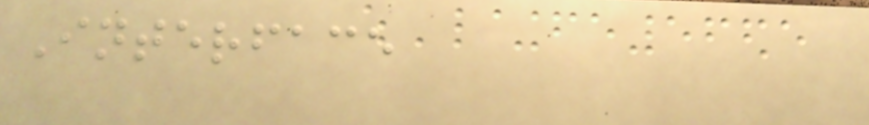Interface
